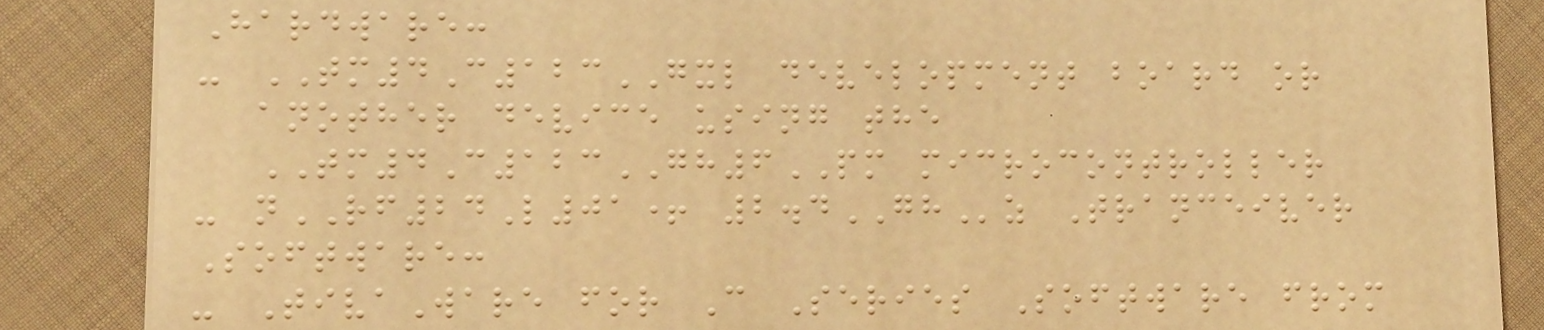Hardware:
- TM4C123GXL development board or
another device using the
TM4C123GH6PM microcontroller
- nRF24L01+ 2.4GHz Tranceiver
Software:
- TivaWare for C Series Software from
